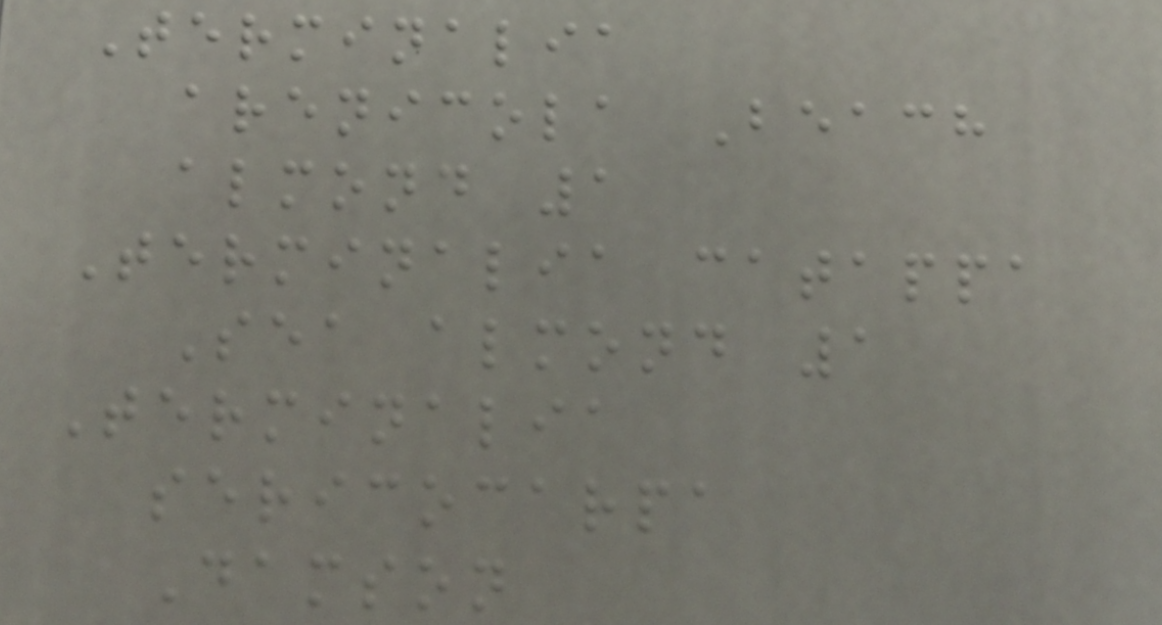Terminalia
arenicola Beach
almond 1
Terminalia catappa
Sea almond 1
Terminalia
sericocarpa
Damson
